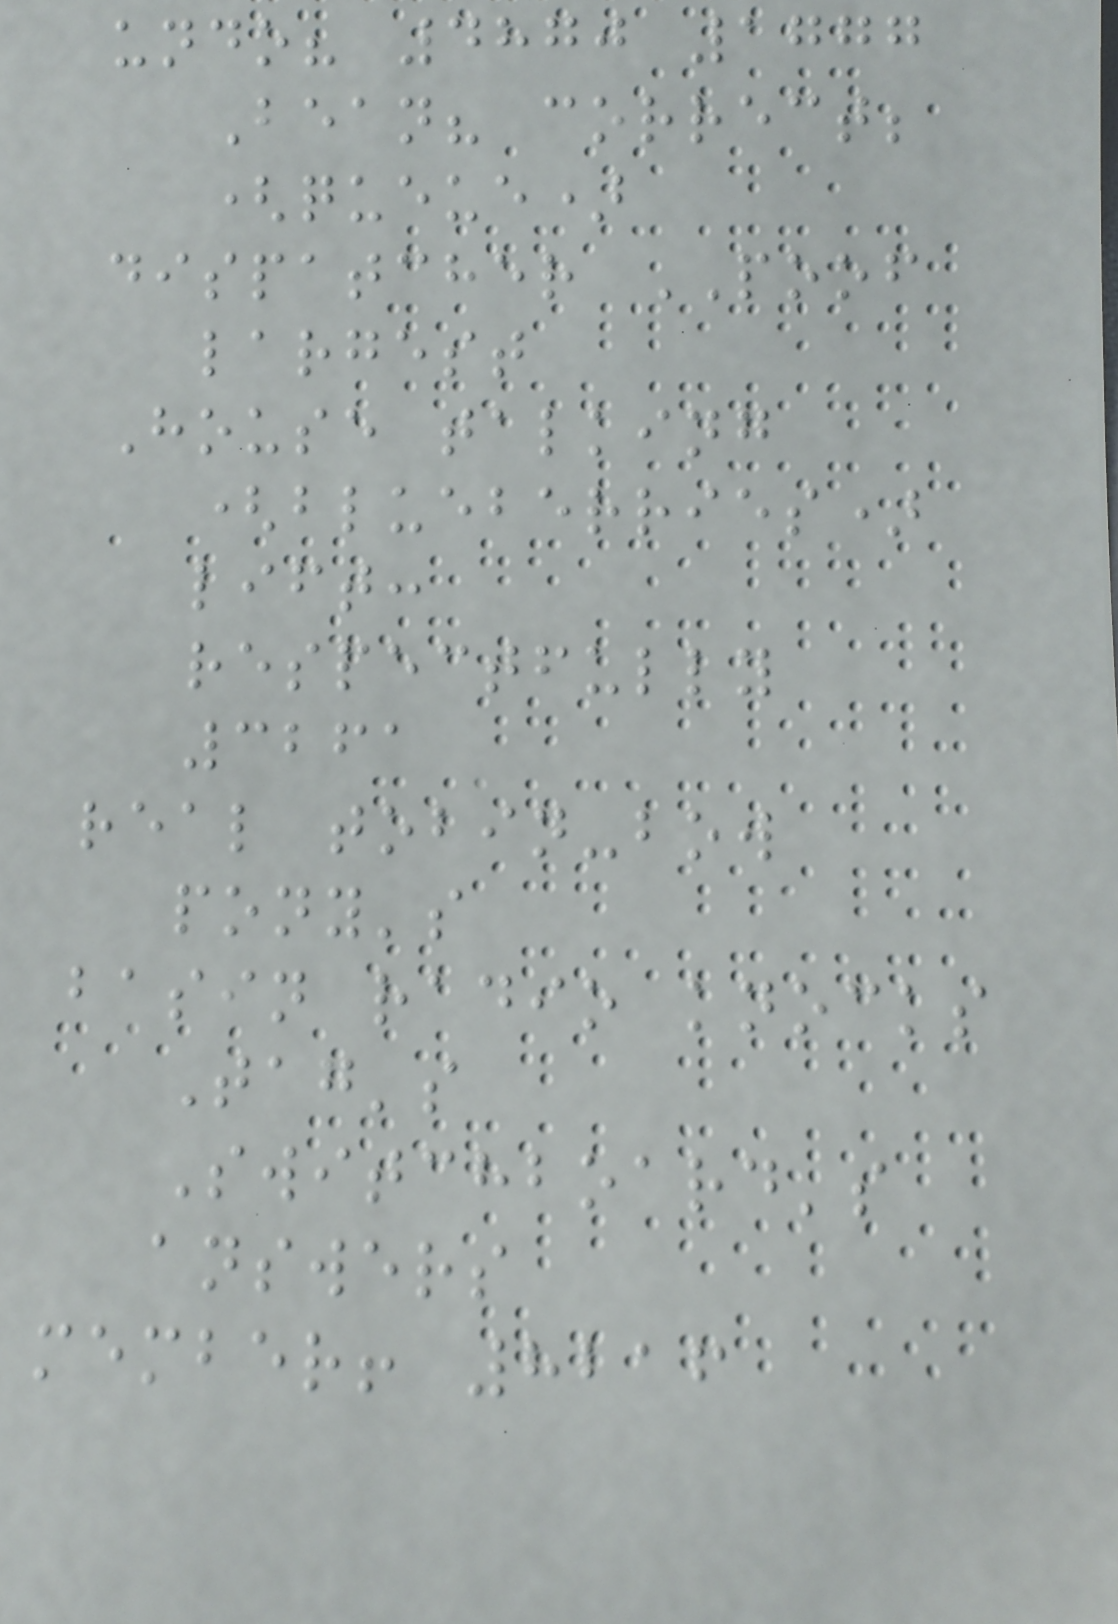undo? 4870 1777
Bean? correct;
(queue)
dispatcher POOF
largest
House talking
(blueberries)
lift:
respectfully
3261
real tobin-bow
pony's
basin radio knocks
Tag's
Switchboard's
answers
member! 8216
